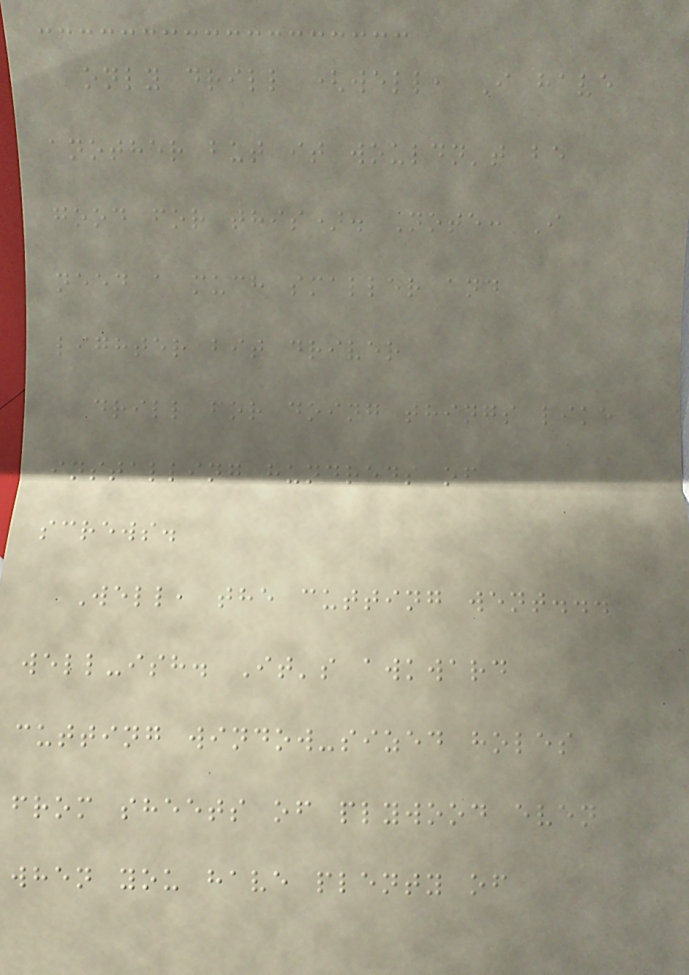only drill (well, I have
another but it wouldn't be
good for this). Note: I
need a much smaller and
lighter bit driver
drill for doing things like
installing hundreds of
screws.
Well, the cutting went...
well-ish. It's awkward
cutting window-sized holes
from sheets of plywood even
when you have plenty of
